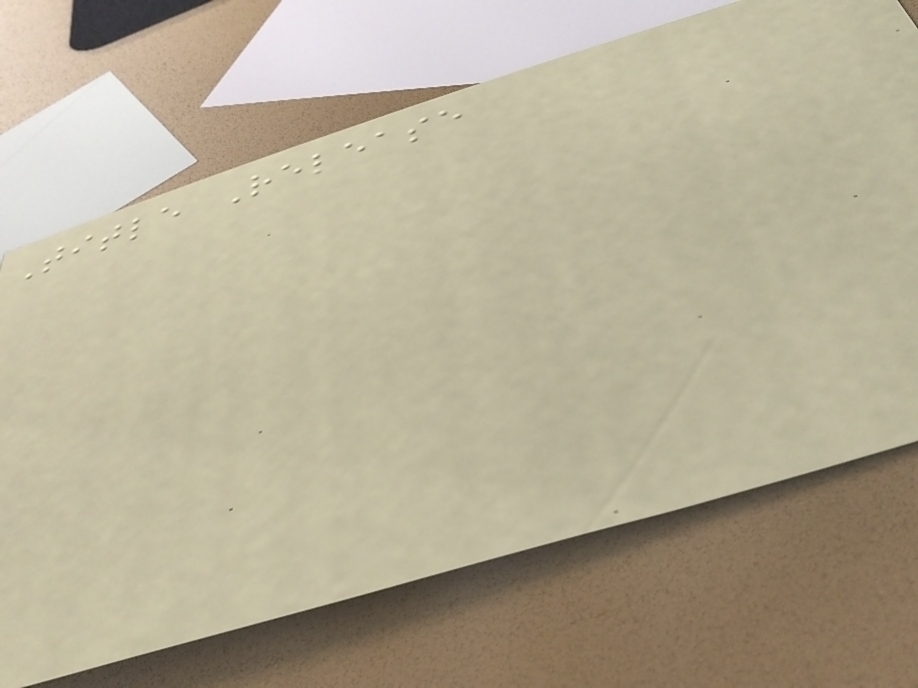Title Release
